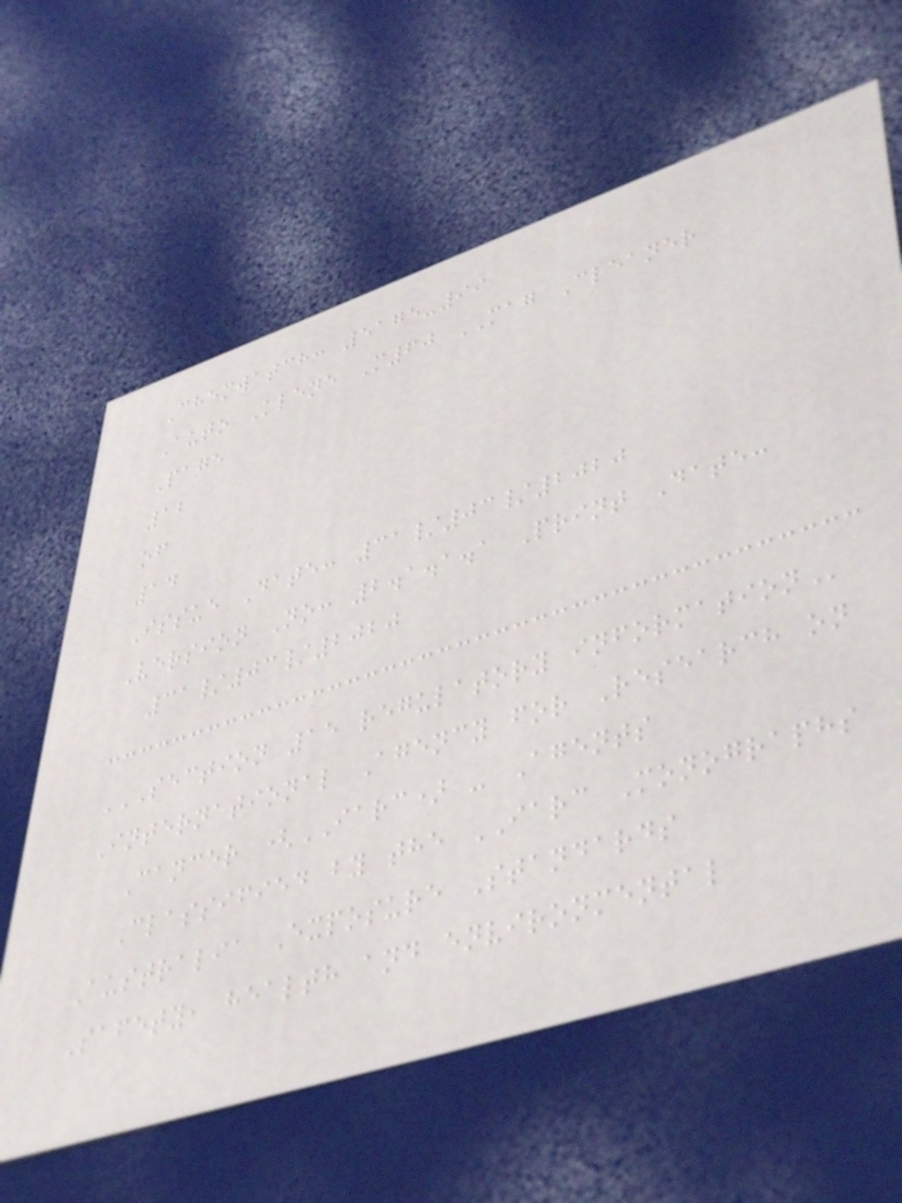Chemwatch: 5175-99
Auto Klene M60 MAG Cleaner
Page
12
of
14
Issue Date: 31/03/2020
Version No: 2.1.1.1 Print Date:
31/03/2020
SECTION 15 REGULATORY INFORMATION
International Agency for Research on
Cancer (IARC) - Agents
Classified by the IARC Monographs
Australia Exposure Standards
Safety, health and environmental
